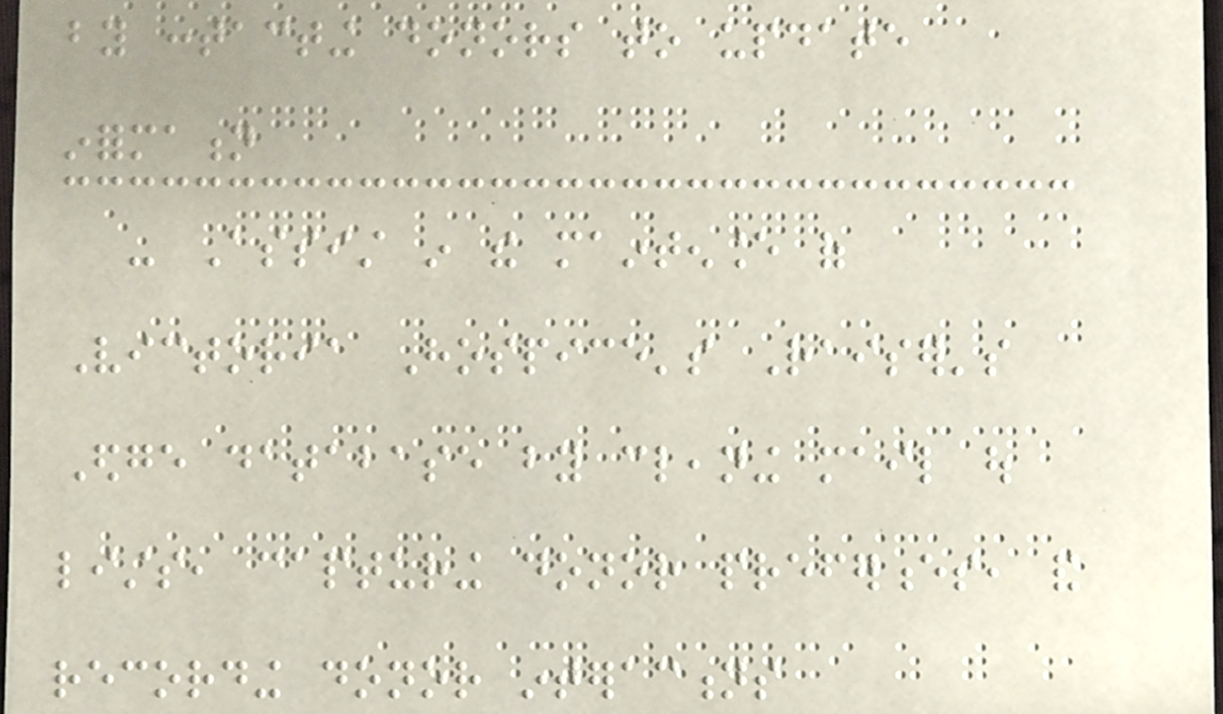by contacting donors to update
information
- Assist in the maintenance of
Victoria Hospice's Raiser's
Edge database by cleaning mail out
lists, capturing donor preferences, and
recording donor interactions
